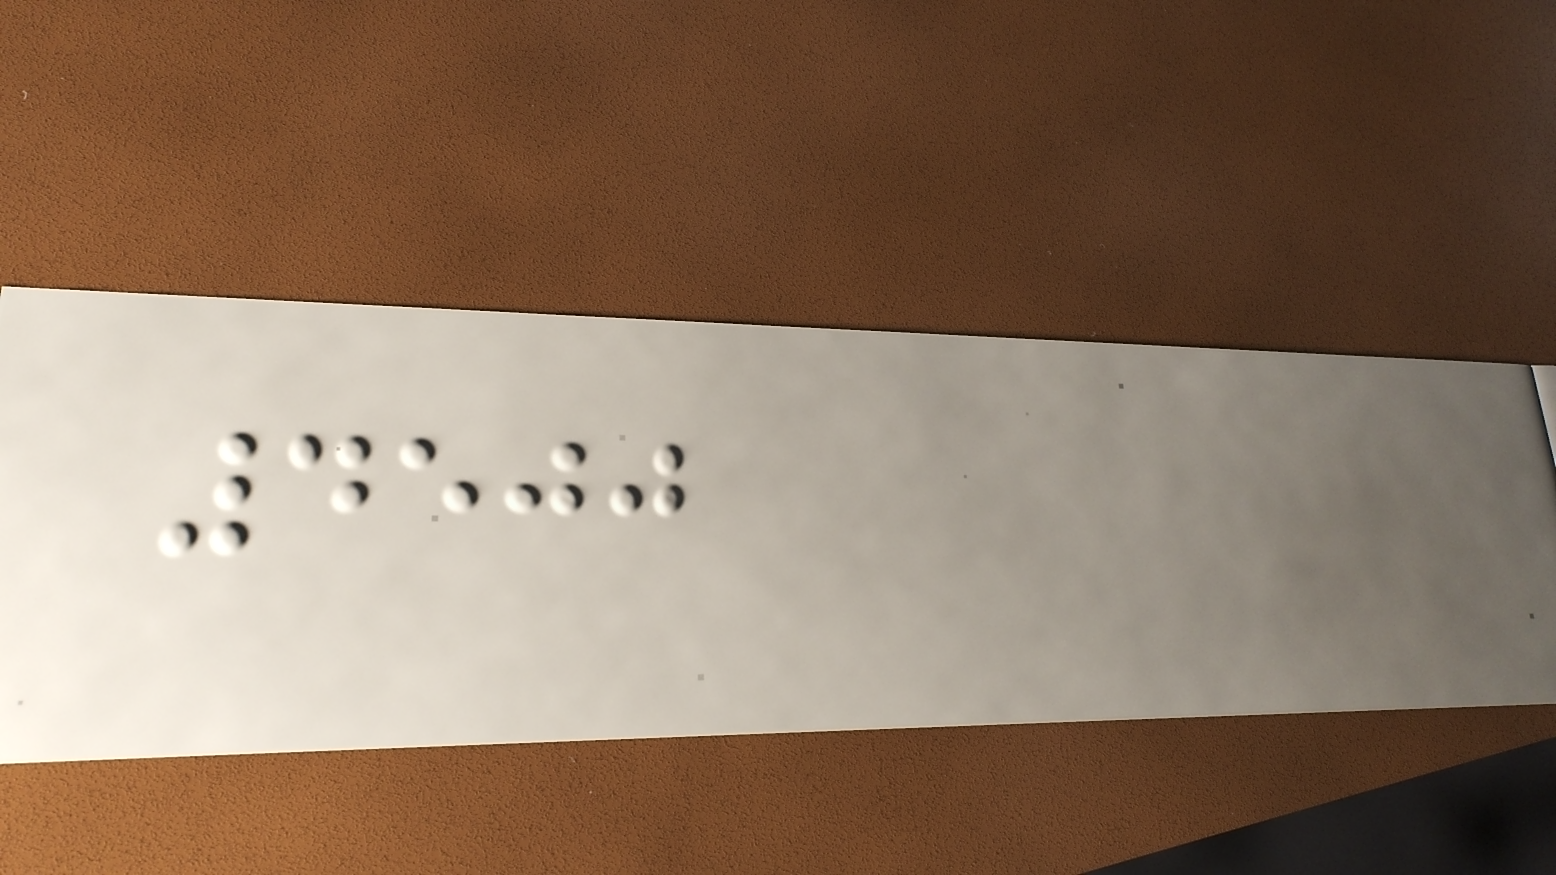4500
